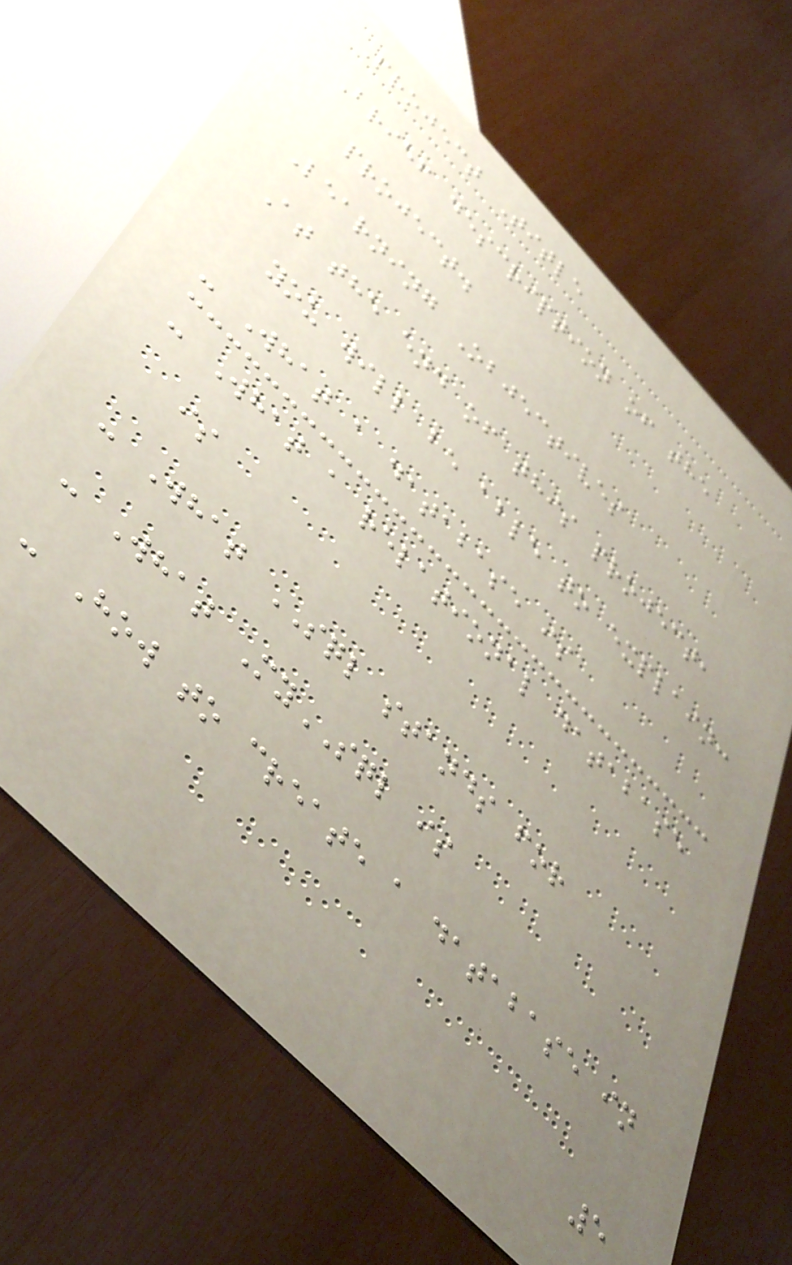Project Title
Brief description of the
project.
Learning Objectives
At the end of this project,
you will be able to explain:
- What a database is
- What a relational database
is
- What SQL stands for
- What MySQL is
- How to create a database in
5
